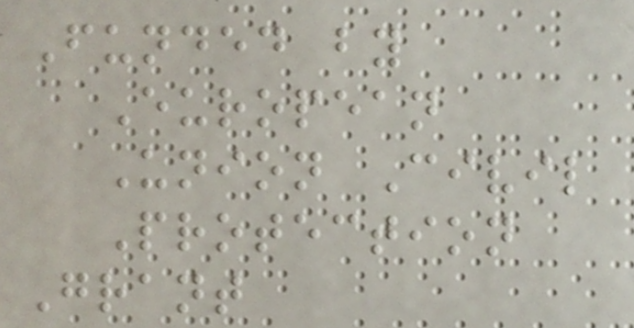Funded by
European
Union Civil
Protection
Grant
